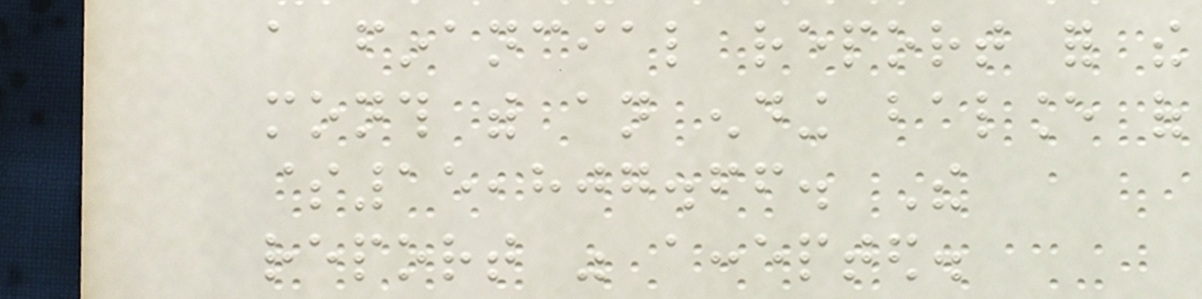a financial report for the
month with an ending balance of
$15,807.66. The
report was accepted.
